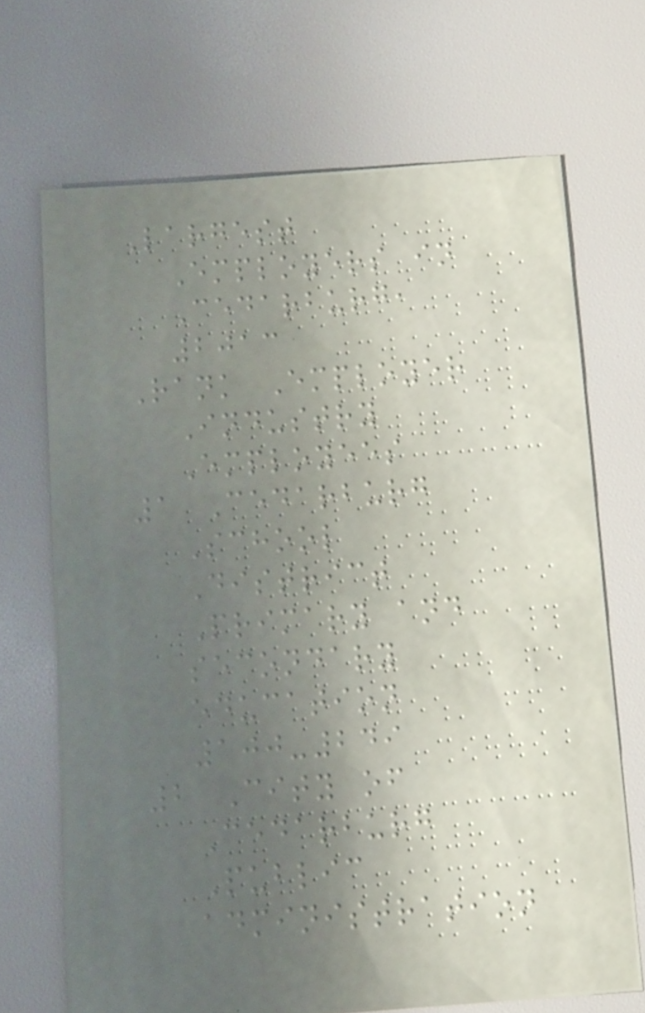Largest
Employers in
Cedarburg,
2013
Rank Employer
Industry
Employees
1 Cedarburg
School
District
Primary and
secondary
education
100-249
2 City of
Cedarburg
Public
administration
